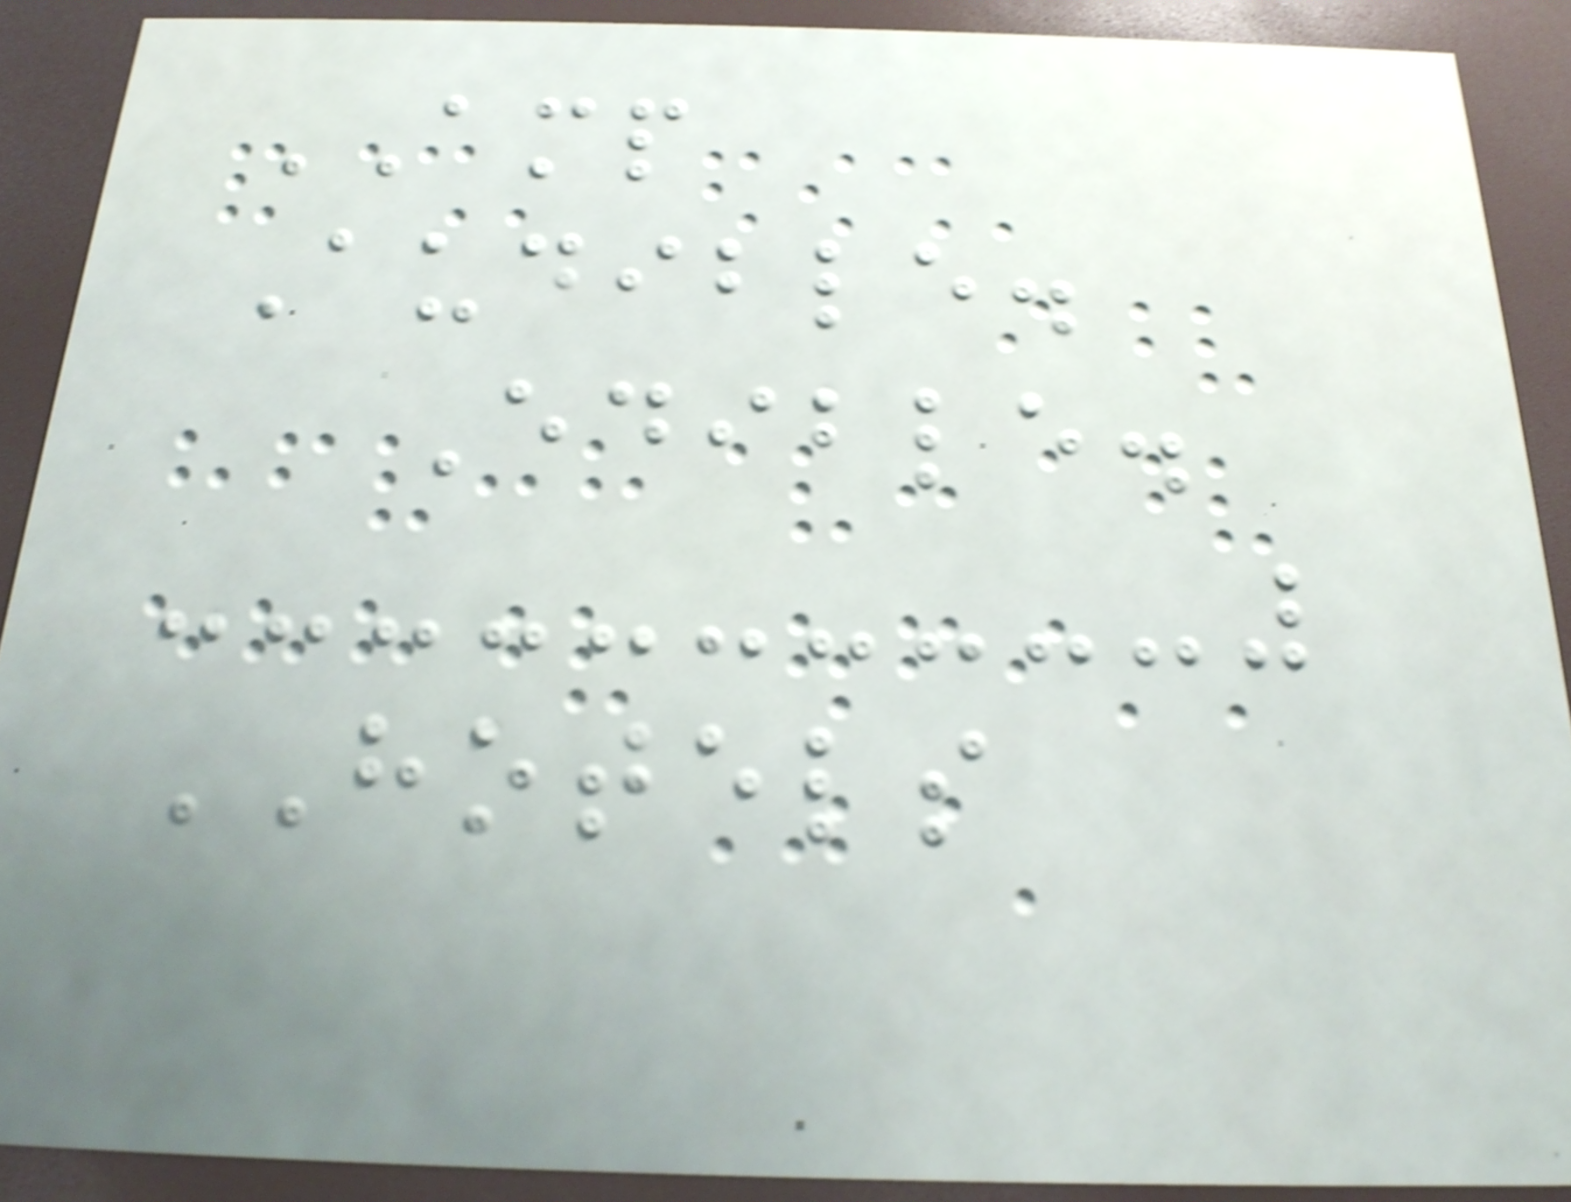AMP
Audible.
Edible.
HOTELS
